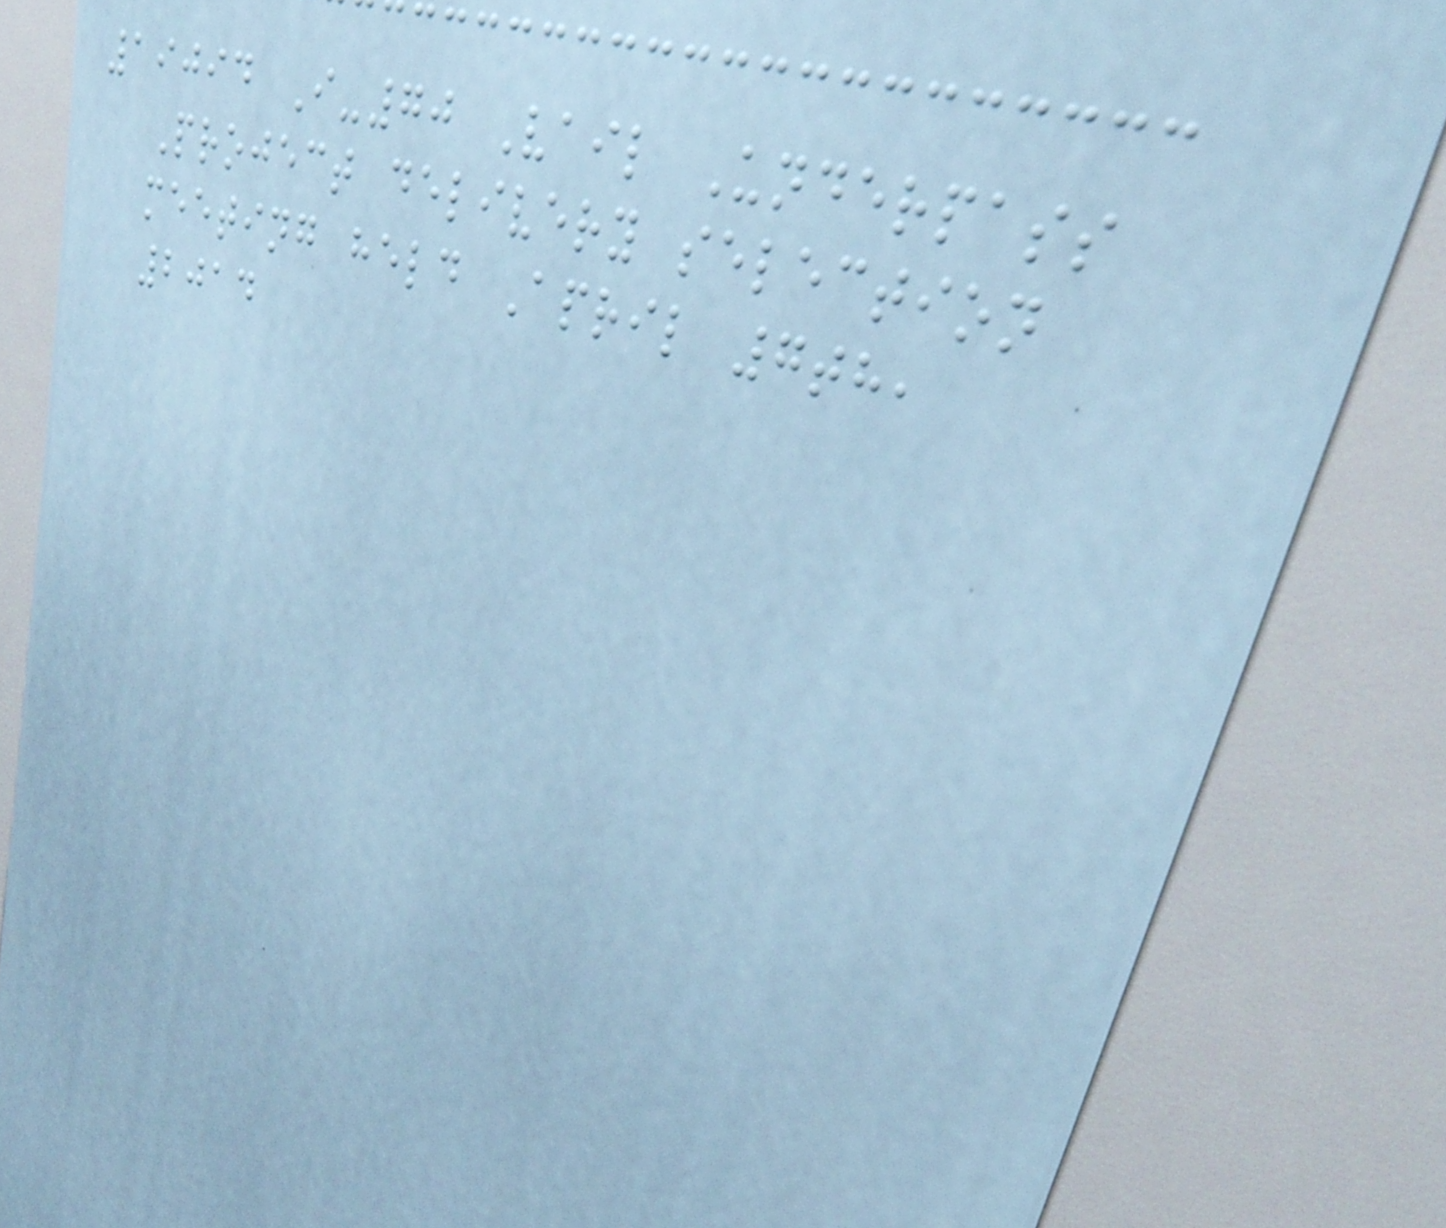19094 I-70 Vail Underpass
Project delivery selection
meeting held April 7th,
2014
